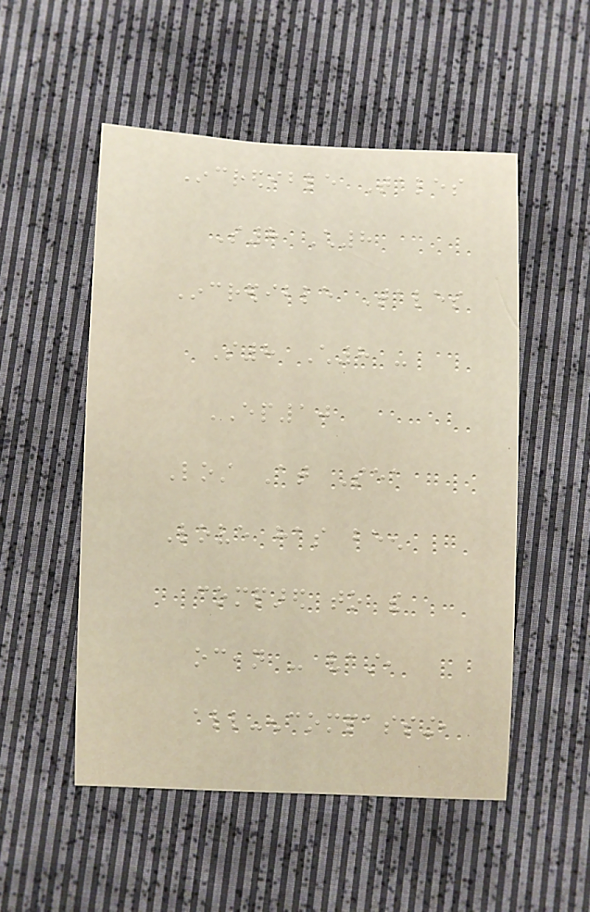Incredible Tales
S8 Ch8
Incredible Tales
S8 Ch8 -
EP10
Lost At Sea
Love has been
compared to the
ocean - vast,
all-encompassing,
